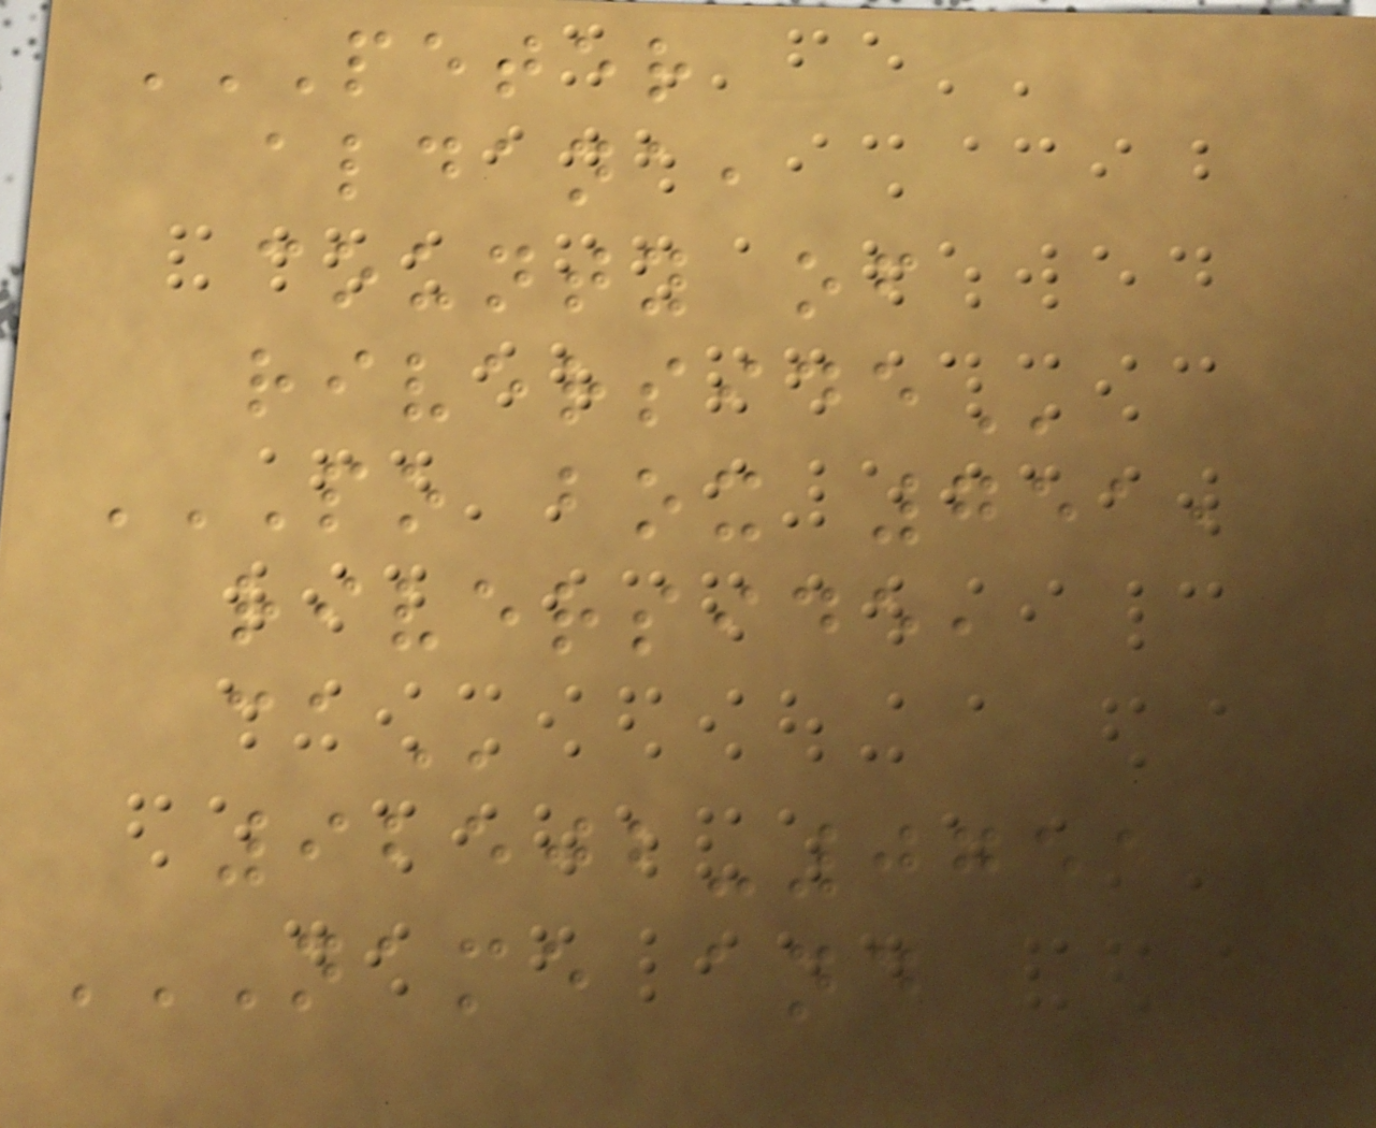PETER
ALDANA,
COUNTY OF
RIVERSIDE
PO BOX 751,
RIVERSIDE,
CA
92502-0751
NAME AND
